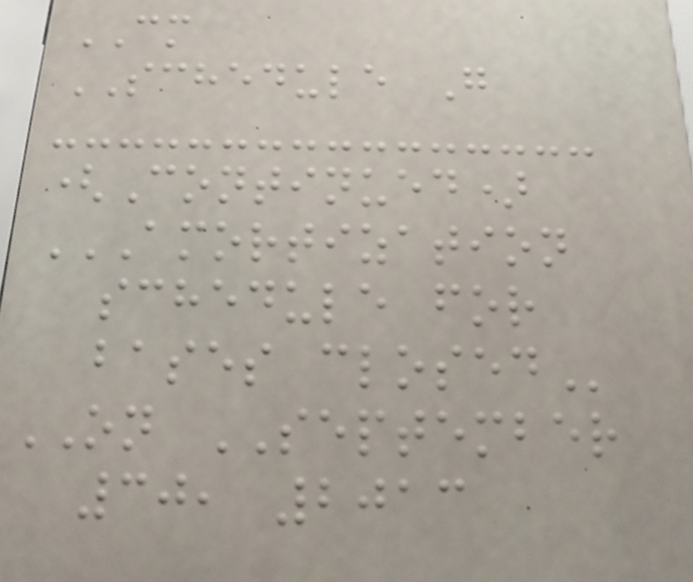CM
SCHEDULE G
(Continued)
AMORTIZATION
SCHEDULE FOR
BASES CLOSED
ON SEPTEMBER
30, 2013
